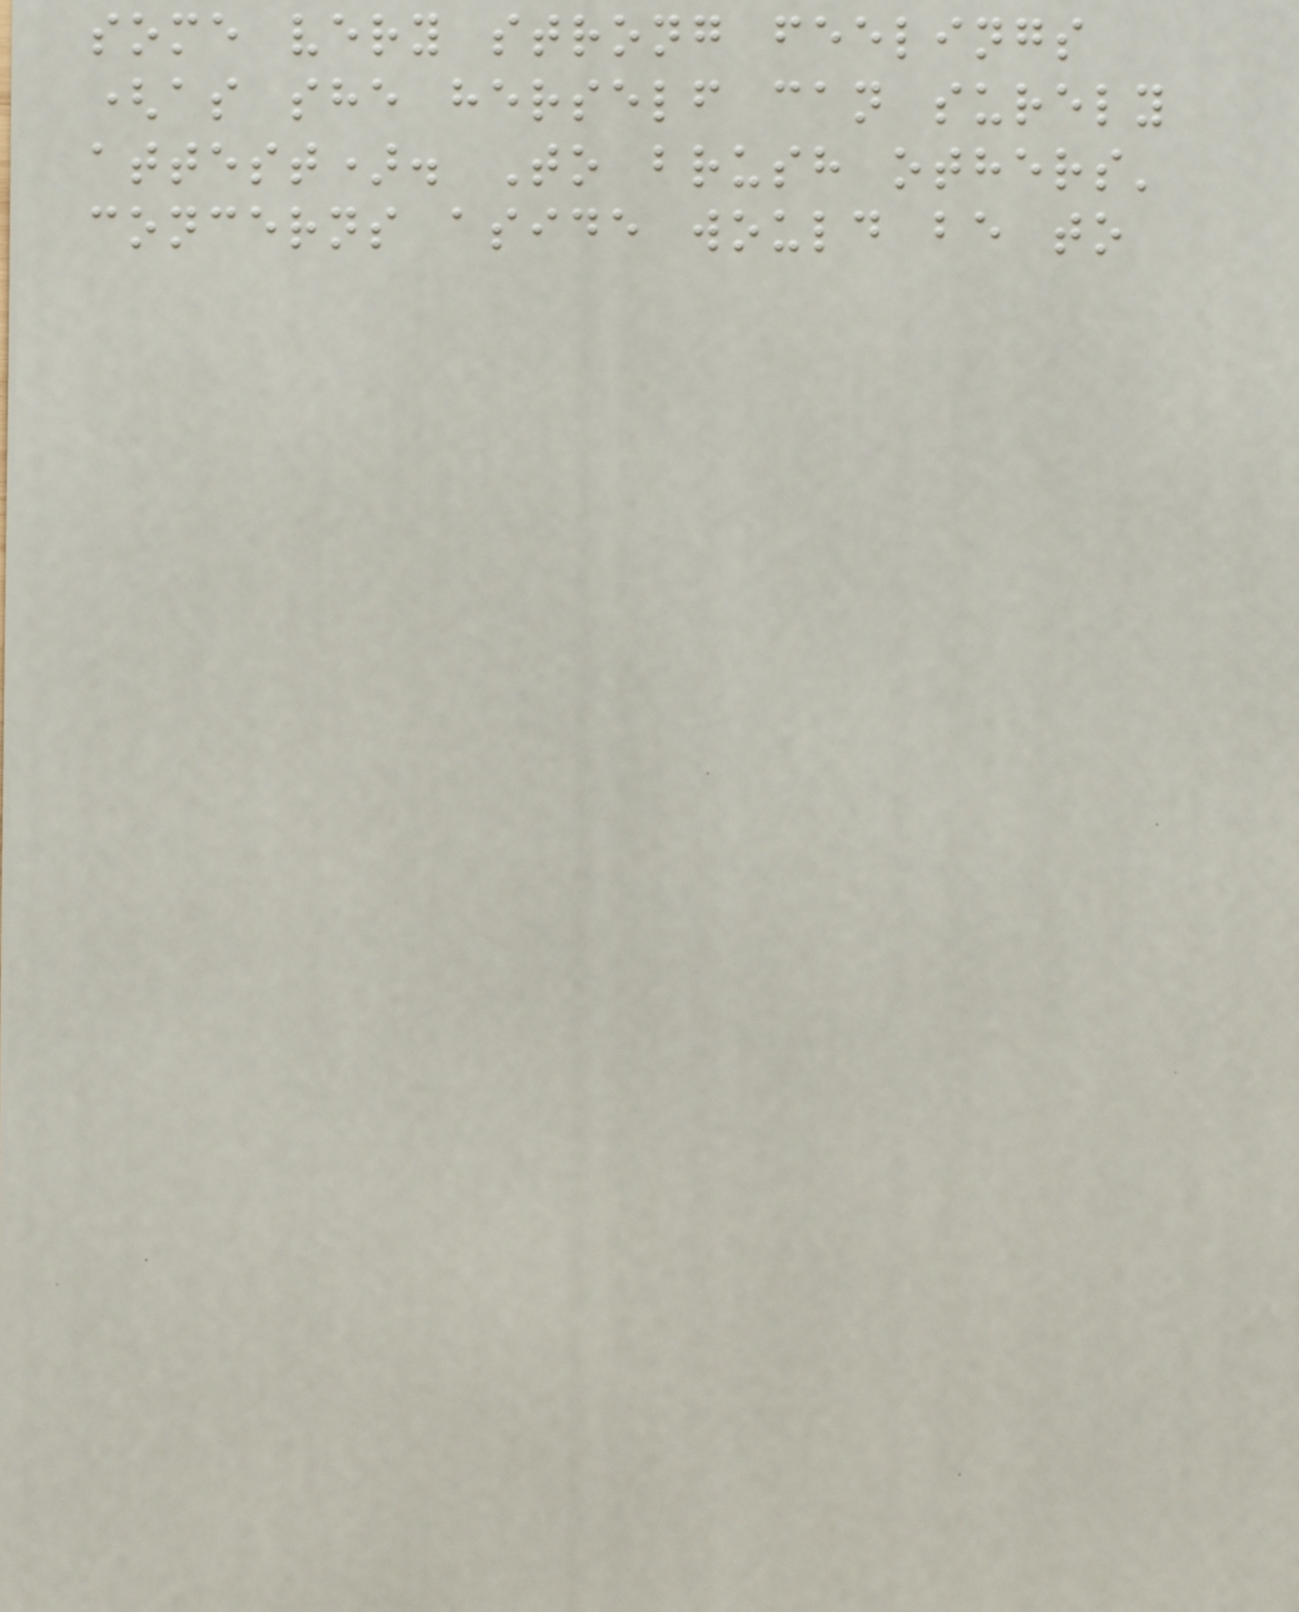some very strong feelings
(as she herself can surely
attest). To brush others'
concerns aside would be to
